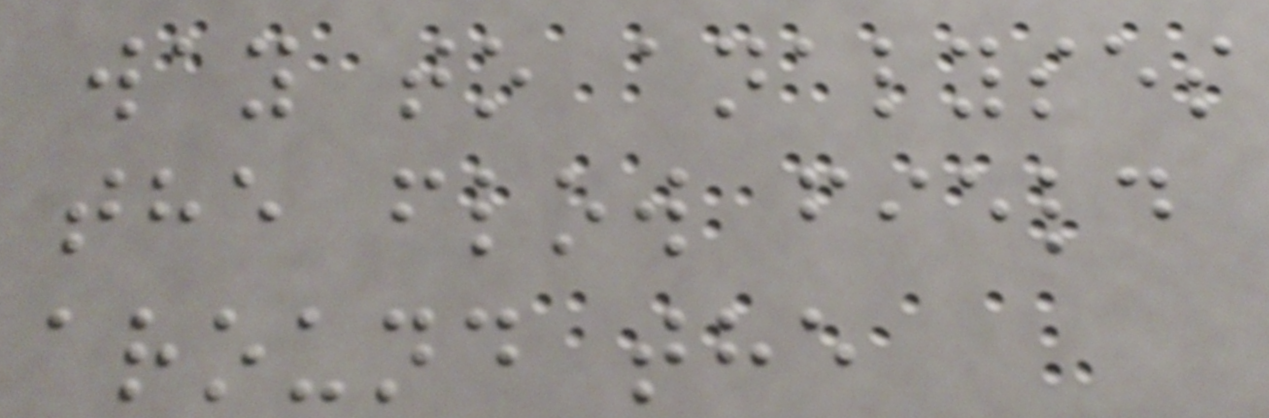way to analyses
the flow field
around the
